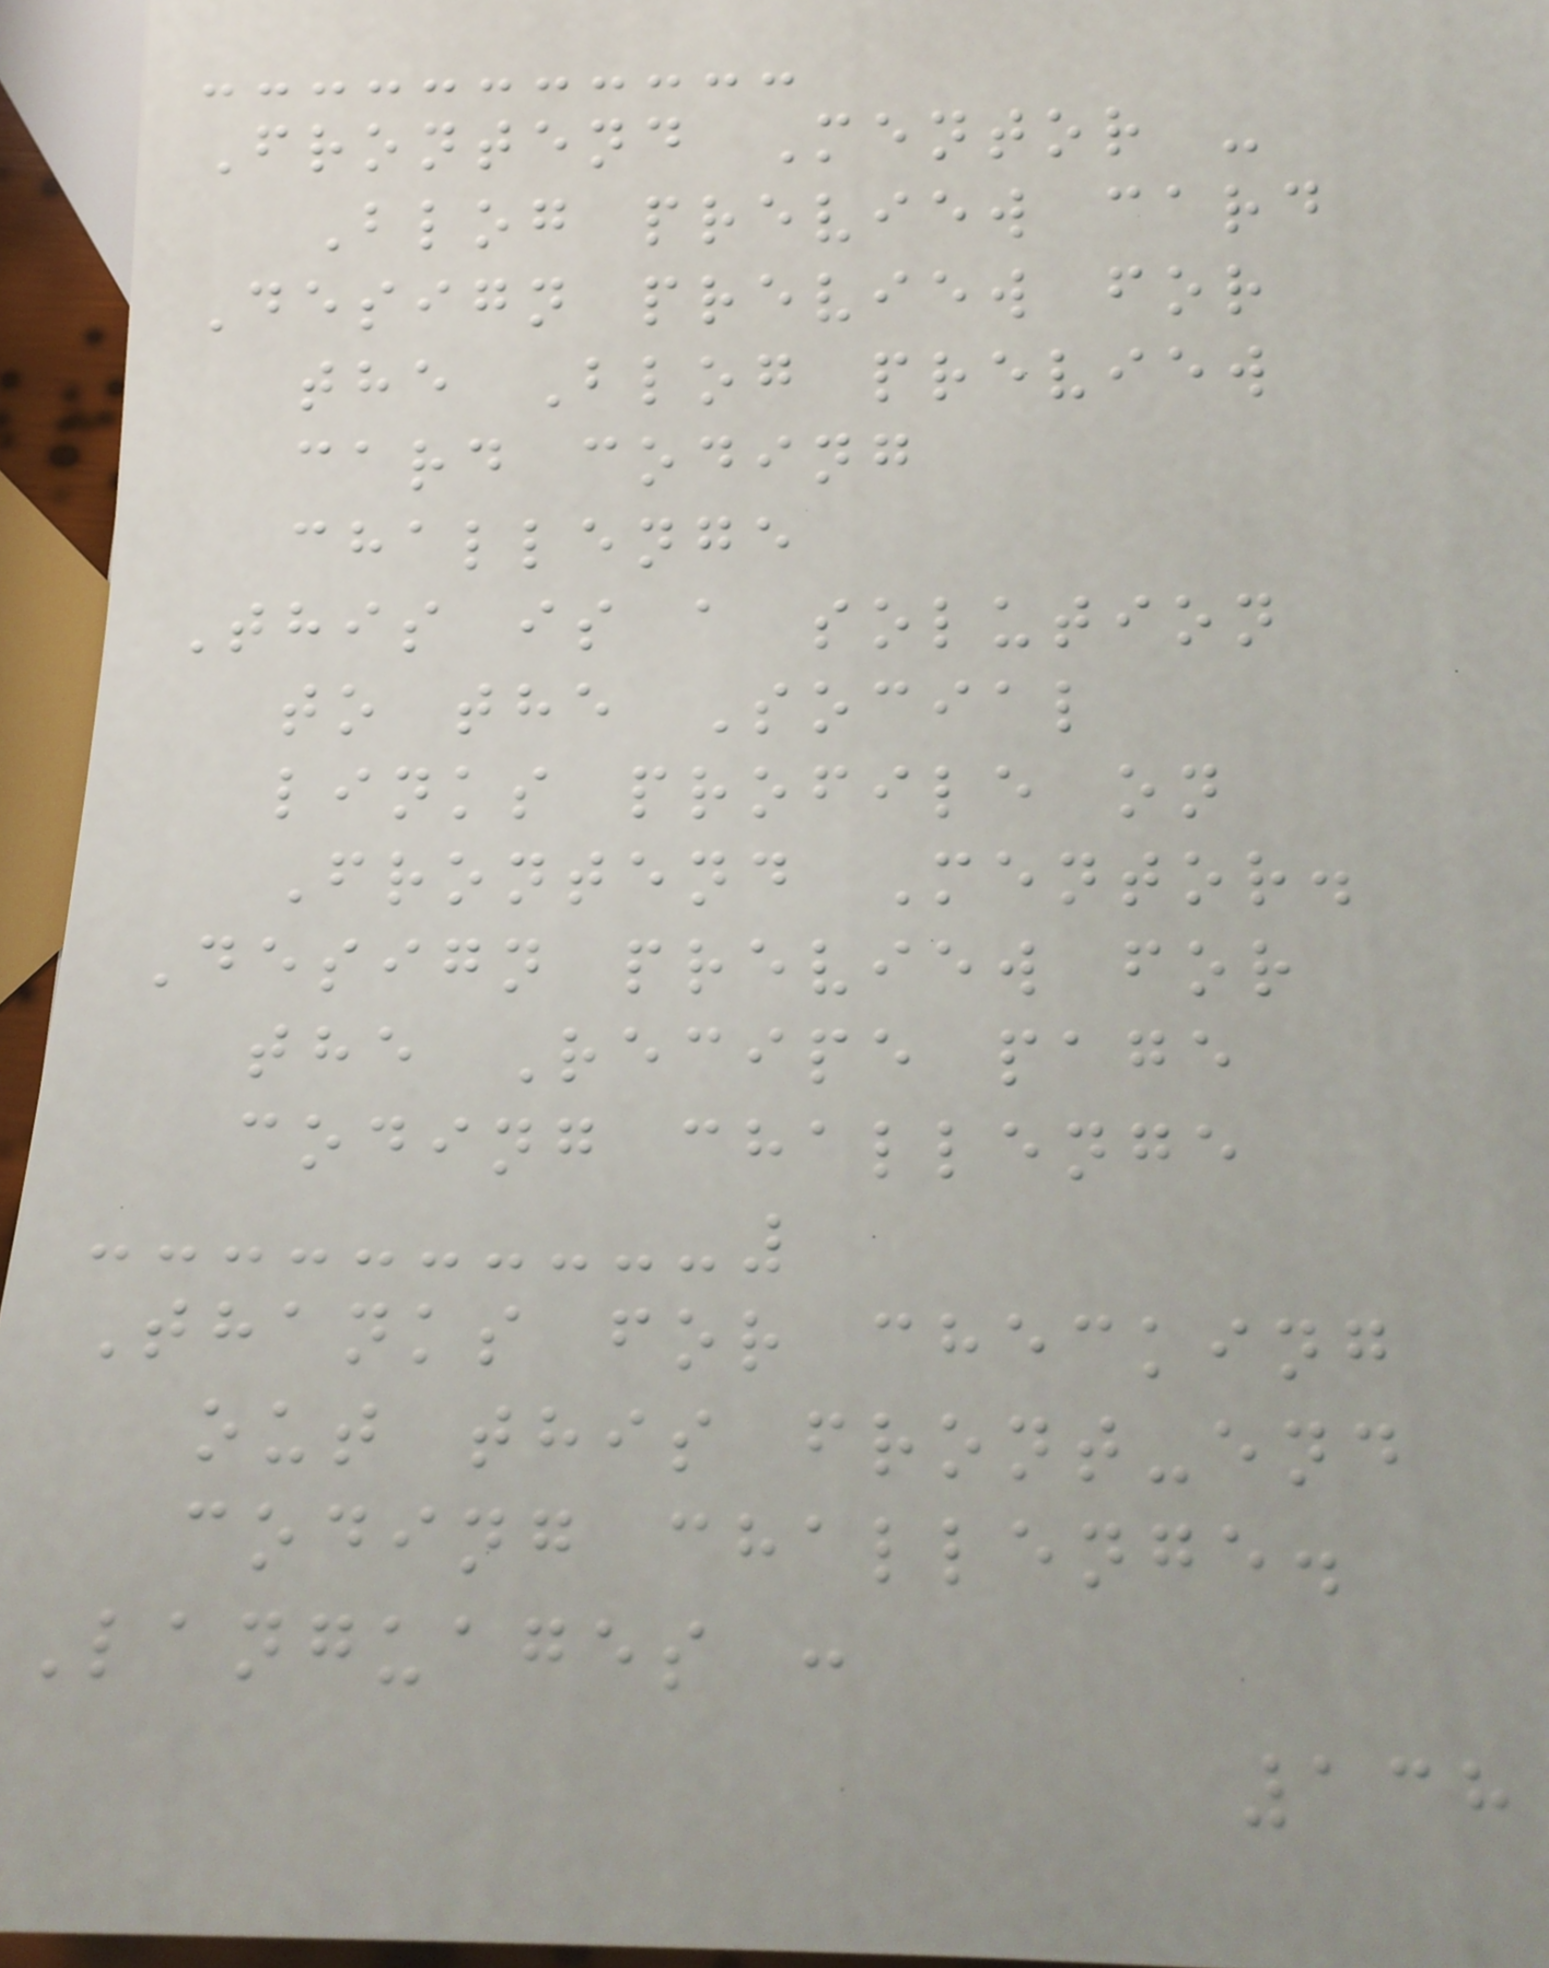Frontend Mentor -
Blog preview card
Design preview for
the Blog preview
card coding
challenge
This is a solution
to the Social
links profile on
Frontend Mentor.
Design preview for
the Recipe page
coding challenge
Thanks for checking
out this front-end
coding challenge.
Languages :
138
